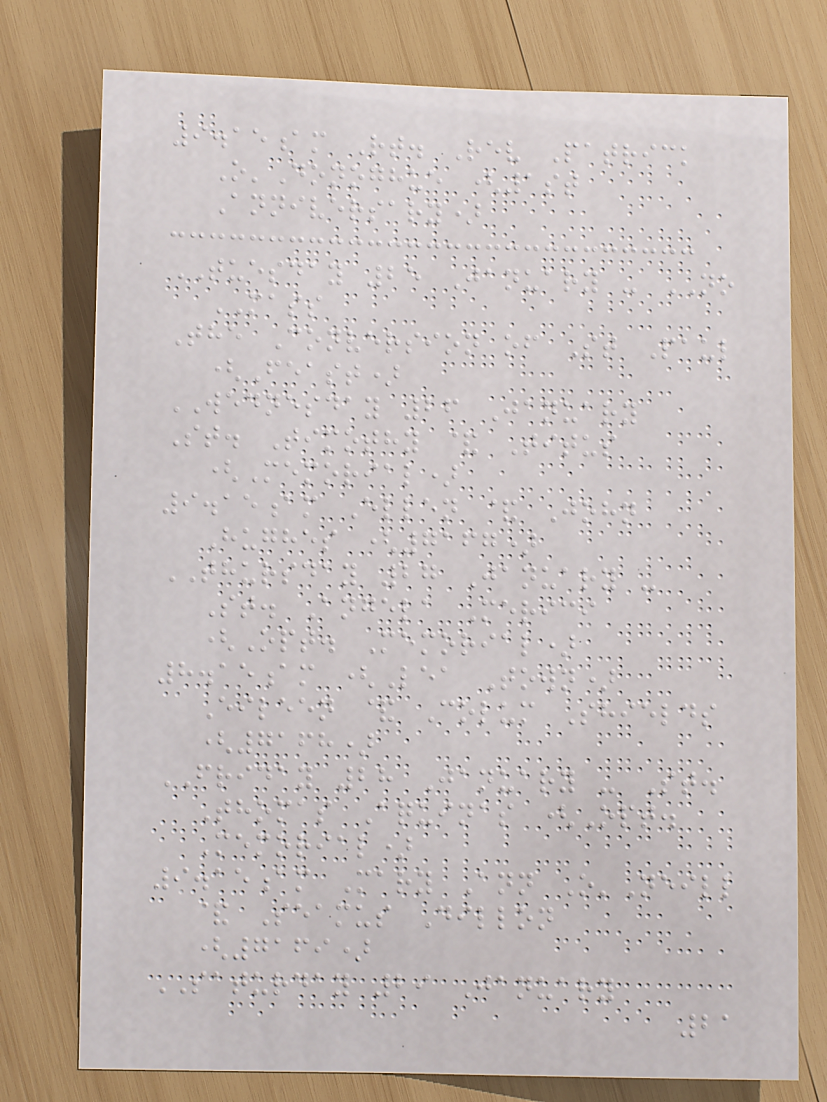9.15am Rt. Rev Patrick
O'Donoghue (1st
Anniversary)
TUESDAY 25 January - NO
MASS
The Conversion of St Paul
(Feast)
WEDNESDAY 26 January
St. Timothy & Titus
(Memorial)
9.15am Ellen & John
Hughes (7167)
THURSDAY 27 January -
St. Angela Merici
(Opt. Memorial)
8.15am (Lea Town)
Eileen & Colum Shields
(7168)
FRIDAY 28 January - St.
Thomas Aquinas (Opt.
Memorial)
9.15am Mary Ann O'Neill
& Seamus Dillon
(7169)
SATURDAY 29 January
21
